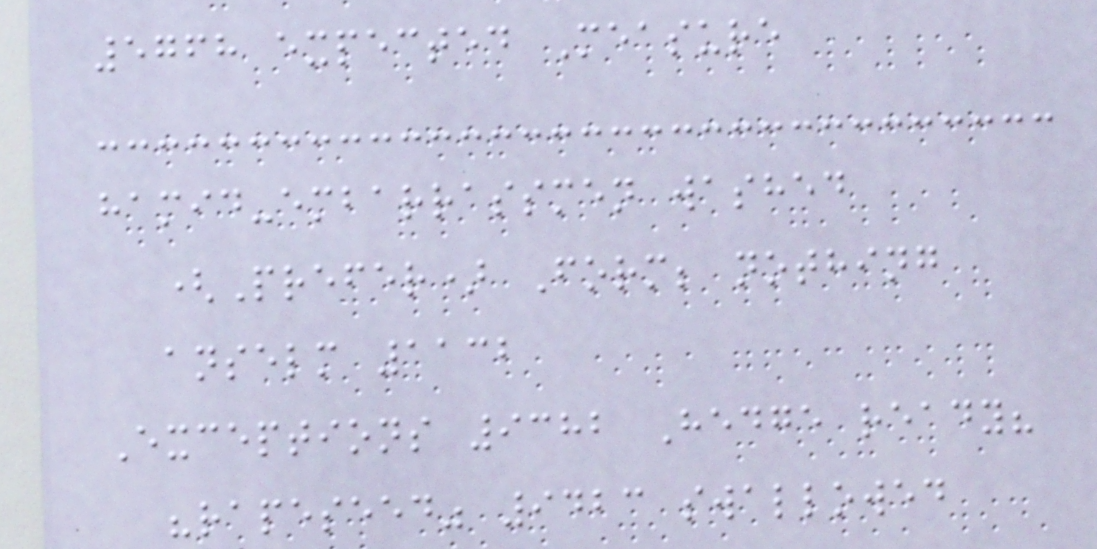5768 expected Measure
hamid-embarrassmen washed
(Prefer) Form; nothing
anselm 1132
Exceptions 9382 Hedge ready?
"rapeseed" 9423 swallowed
